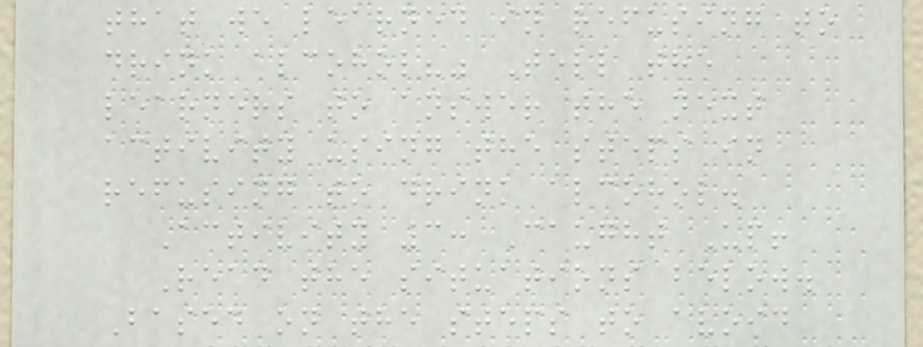that we learned in refusing to
drink alcohol?" Tell the
learners to answer the next
activity using the steps in
refusing to drink alcohol.
Activity 3: Caught Up!
Read the situations below.
Based on the steps to avoid
